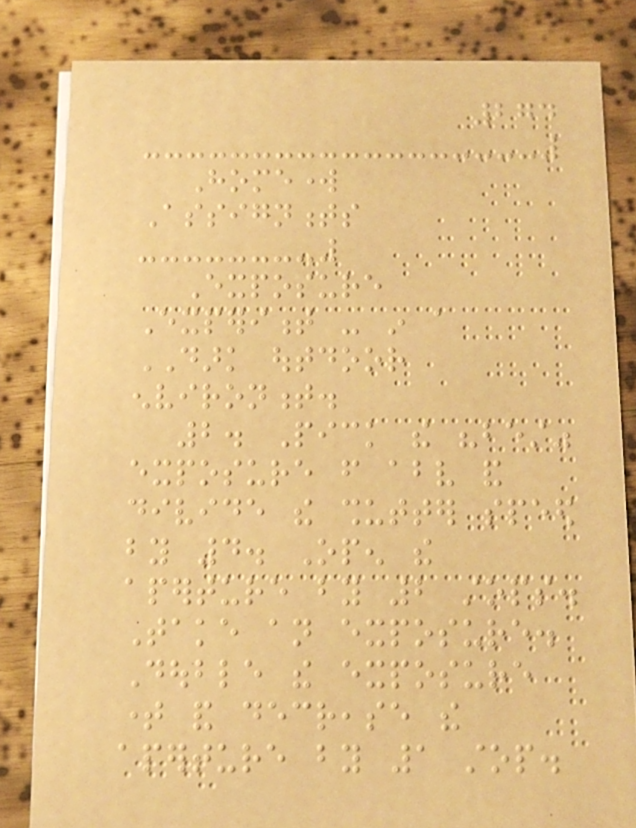274
Homework
Assignments
Exposure
Experiment - in a
DARK outdoor
environment.
2. Pick the "best"
exposure from above and
divide the shutter speed
by 4. Open the
aperture by 2 stops.
Take an exposure.
Double the exposure
time and decrease the
aperture by 1 stop.
